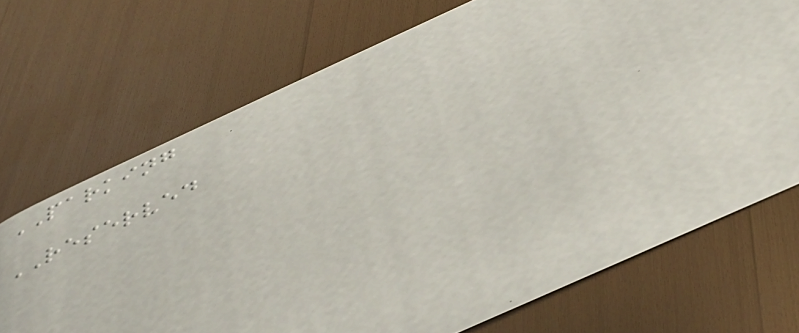PARKING
RESERVED
